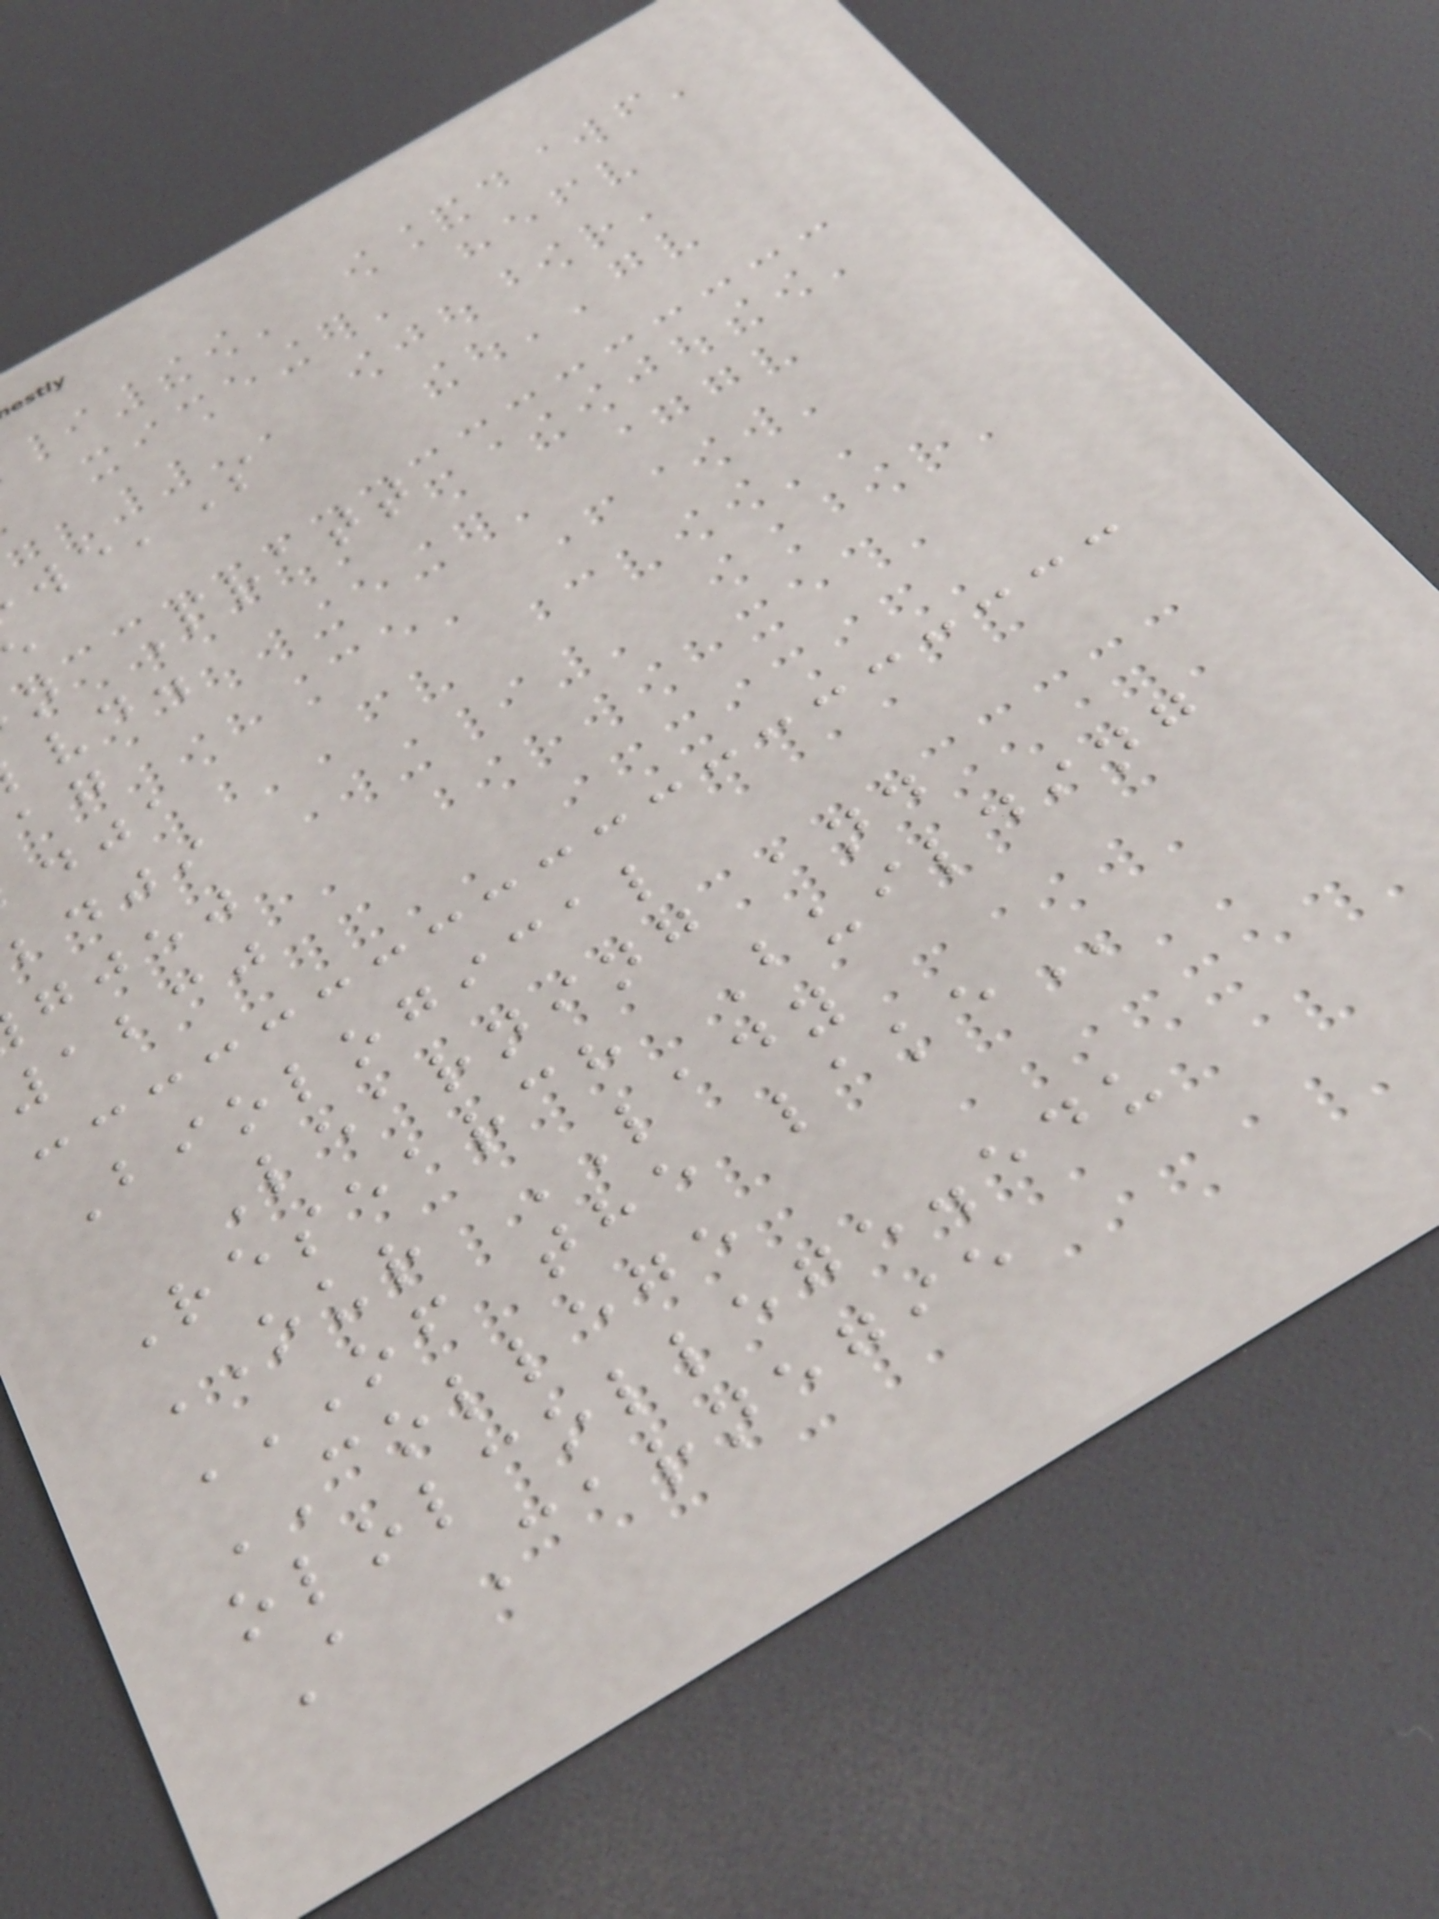n Pratt
bdji
gjej
1230
Biological
Learning and
Research Building
OUR LADY
OF THE LAKE
COLLEGE
ololcollege.edu
A Carnegie
